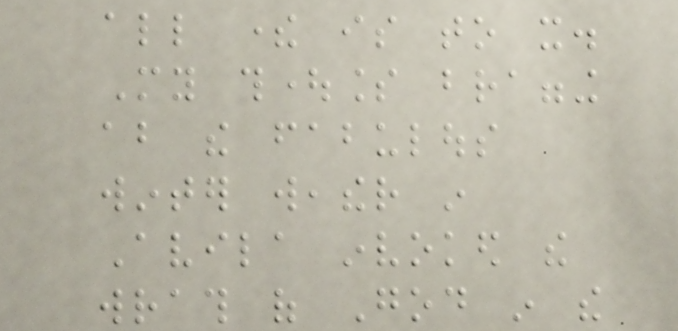all there is to it.
My thoughtless bragging
about the fabulous
winter weather in
Avila invoked the
wrath of God in the
